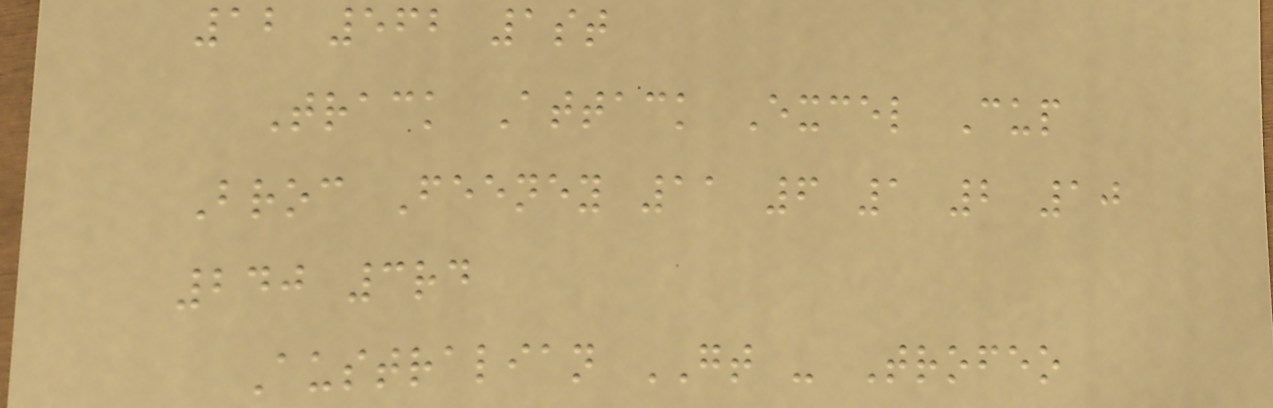12 562 1st
Track Attack Excel Cup
Broc Feeney 11 6 1 2 10
240 3rd
Australian GT - Trofeo
